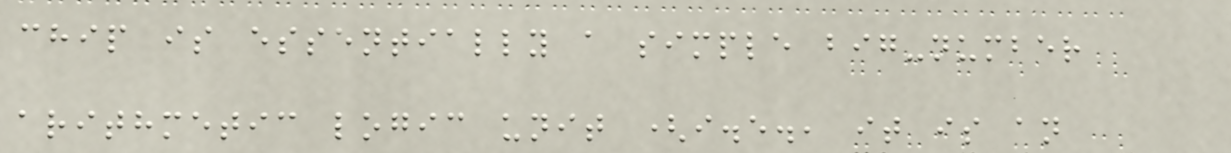chip is essentially a simple big-number
arithmetic logic unit (i.e., it is an
